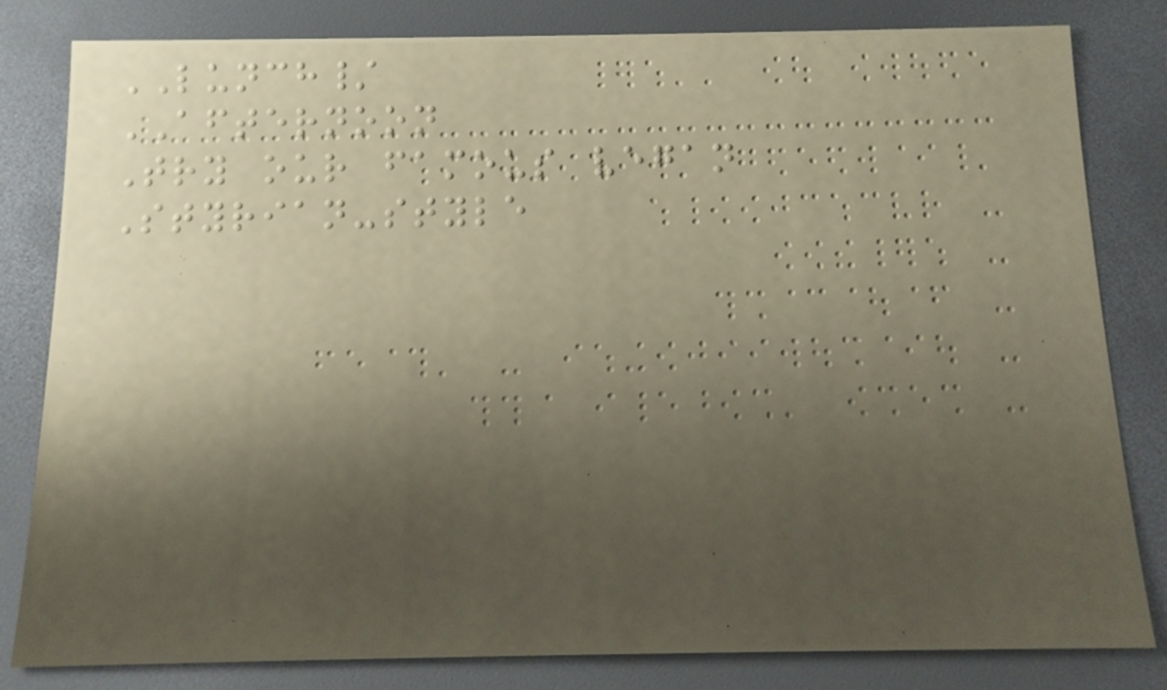LUNCH/
AFTERNOON
Try our famous vegan
Styrian-style
